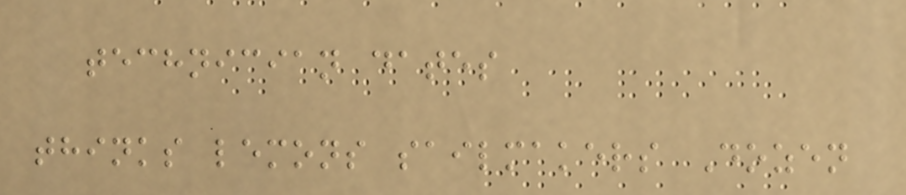technician dates
thinks lemons sailmakers Dozen
